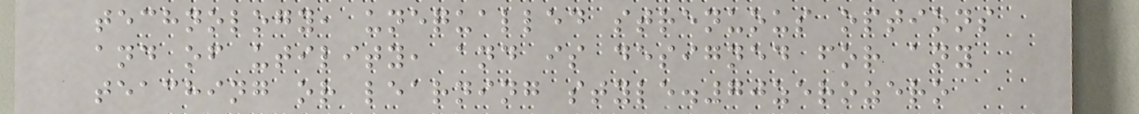technology, unequalled strenuous options
and of utility, and is designed for any
teaching or learning style.70zerozero
